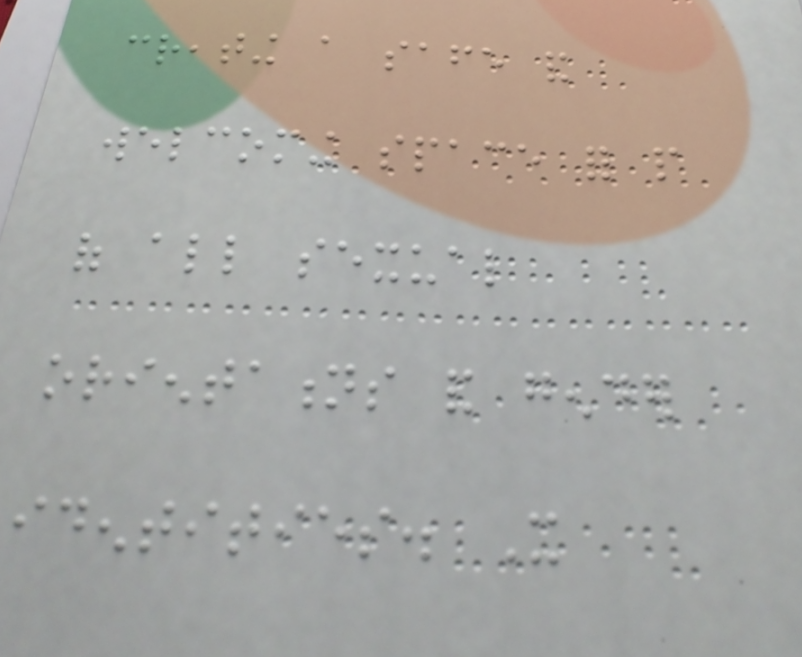creating a safe and
welcoming space for people
of all sexual
orientations and gender
identities. It
